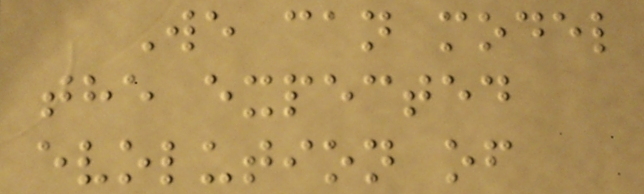We can model
the expected
evolution of
